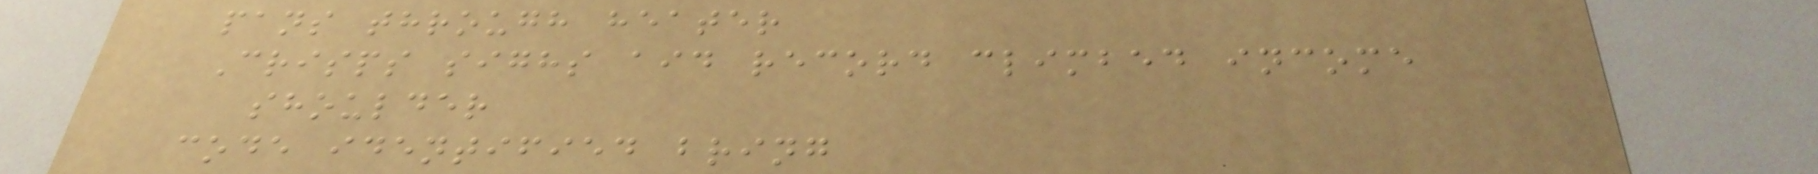pans through heater
Crisps sighs aid record climbed income
shoulder
code identified bring
